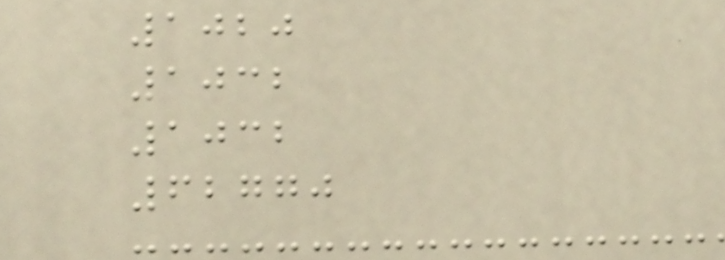1020
1032
1032
62770
